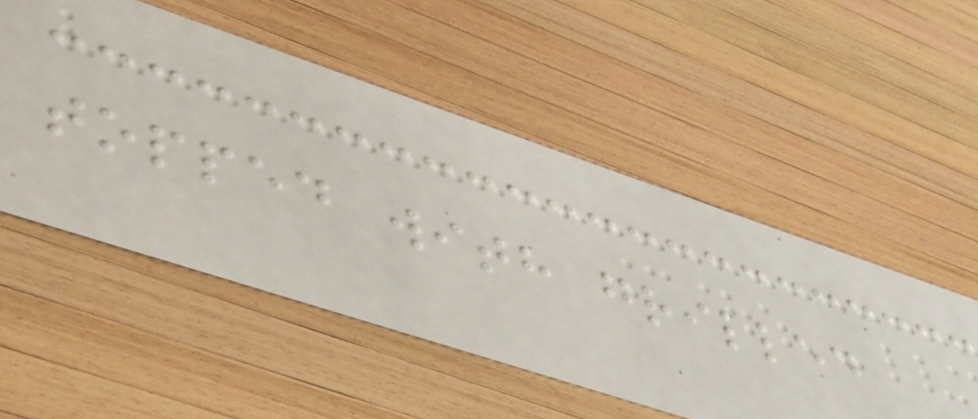topped with grilled
